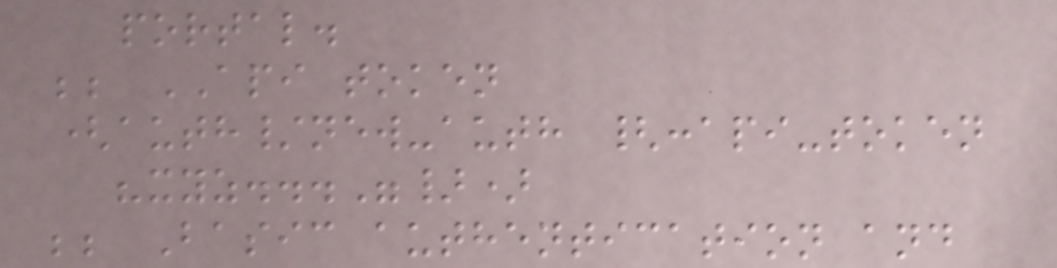portal.
;; API token
(auth/new-auth {:api-token
"xyz..."})
;; Basic authentication and
